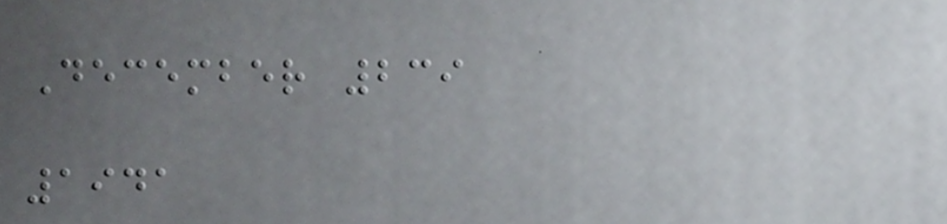December 239
1941
